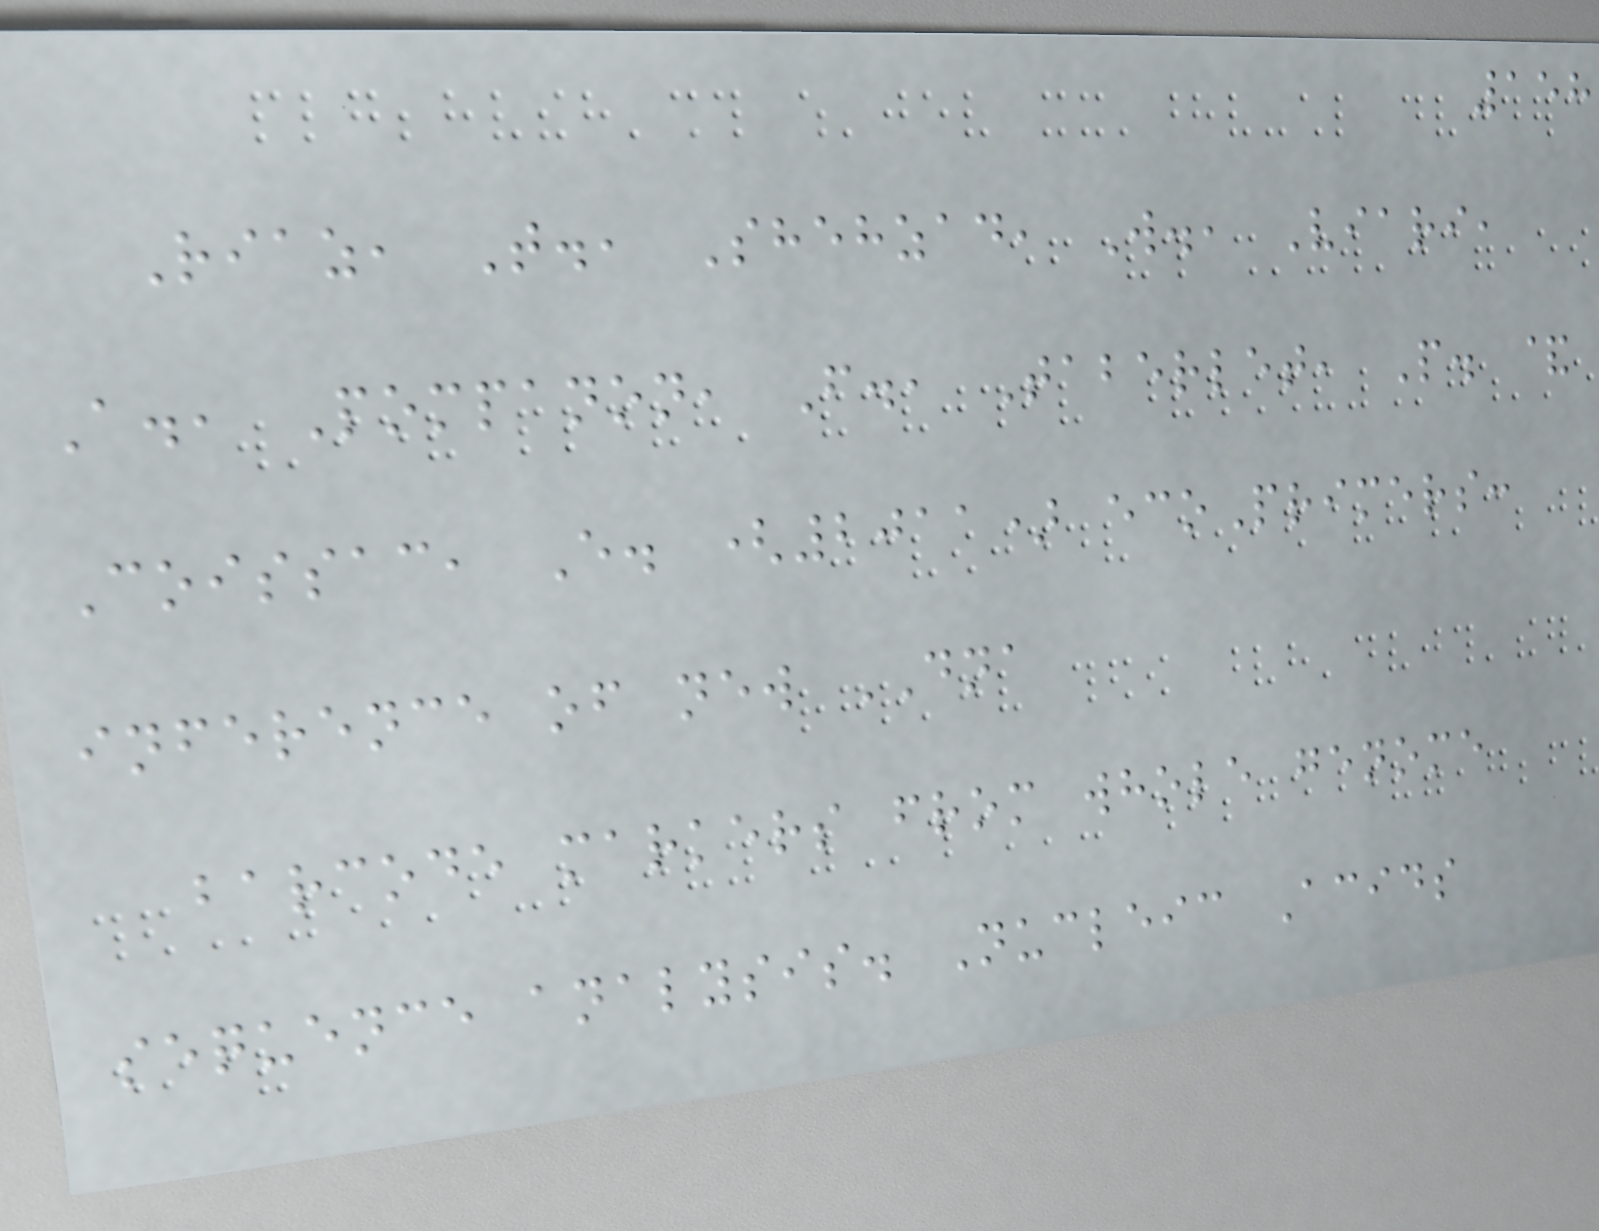158
Riaz, T., Shehzad, W., Viari,
A., Pompanon, F., Taberlet, P. &
Coissac, E. (2011) ecoPrimers:
inference of new DNA
barcode markers from whole genome
sequence analysis. Nucleic Acids
